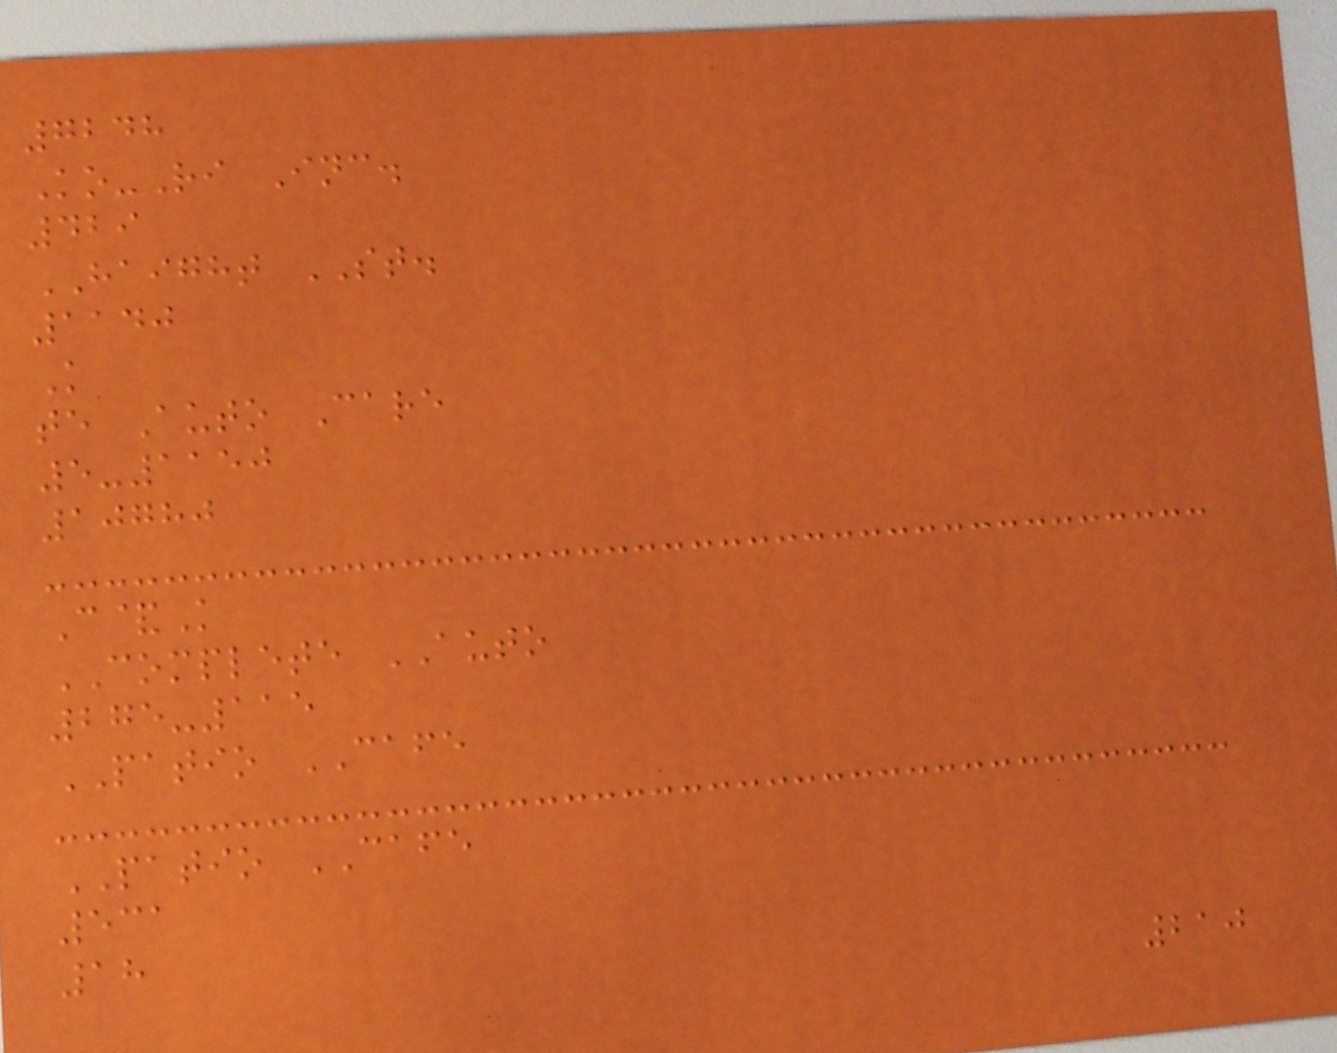7248
Ko-Ri Inc.
429
HAIGHT ST.
1140
K
te Auto Care
5-1150
10780
C&K
COMPLETE AUTO
275-115
PATIO CAFE
PATIO CAFE
531
18
210
